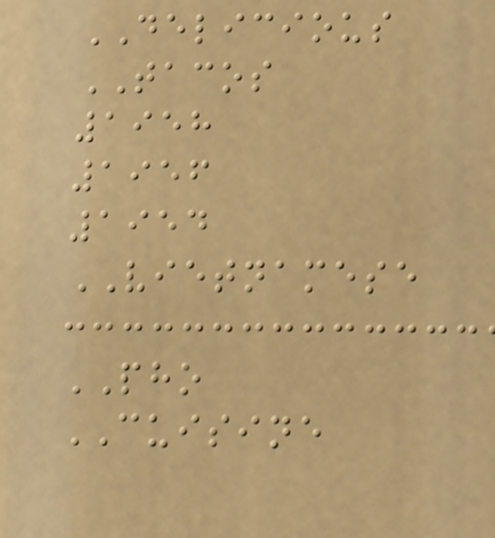DELICIOUS
TACOS
1958
1956
1954
VIETNAMESE
PHO
CUISINE
